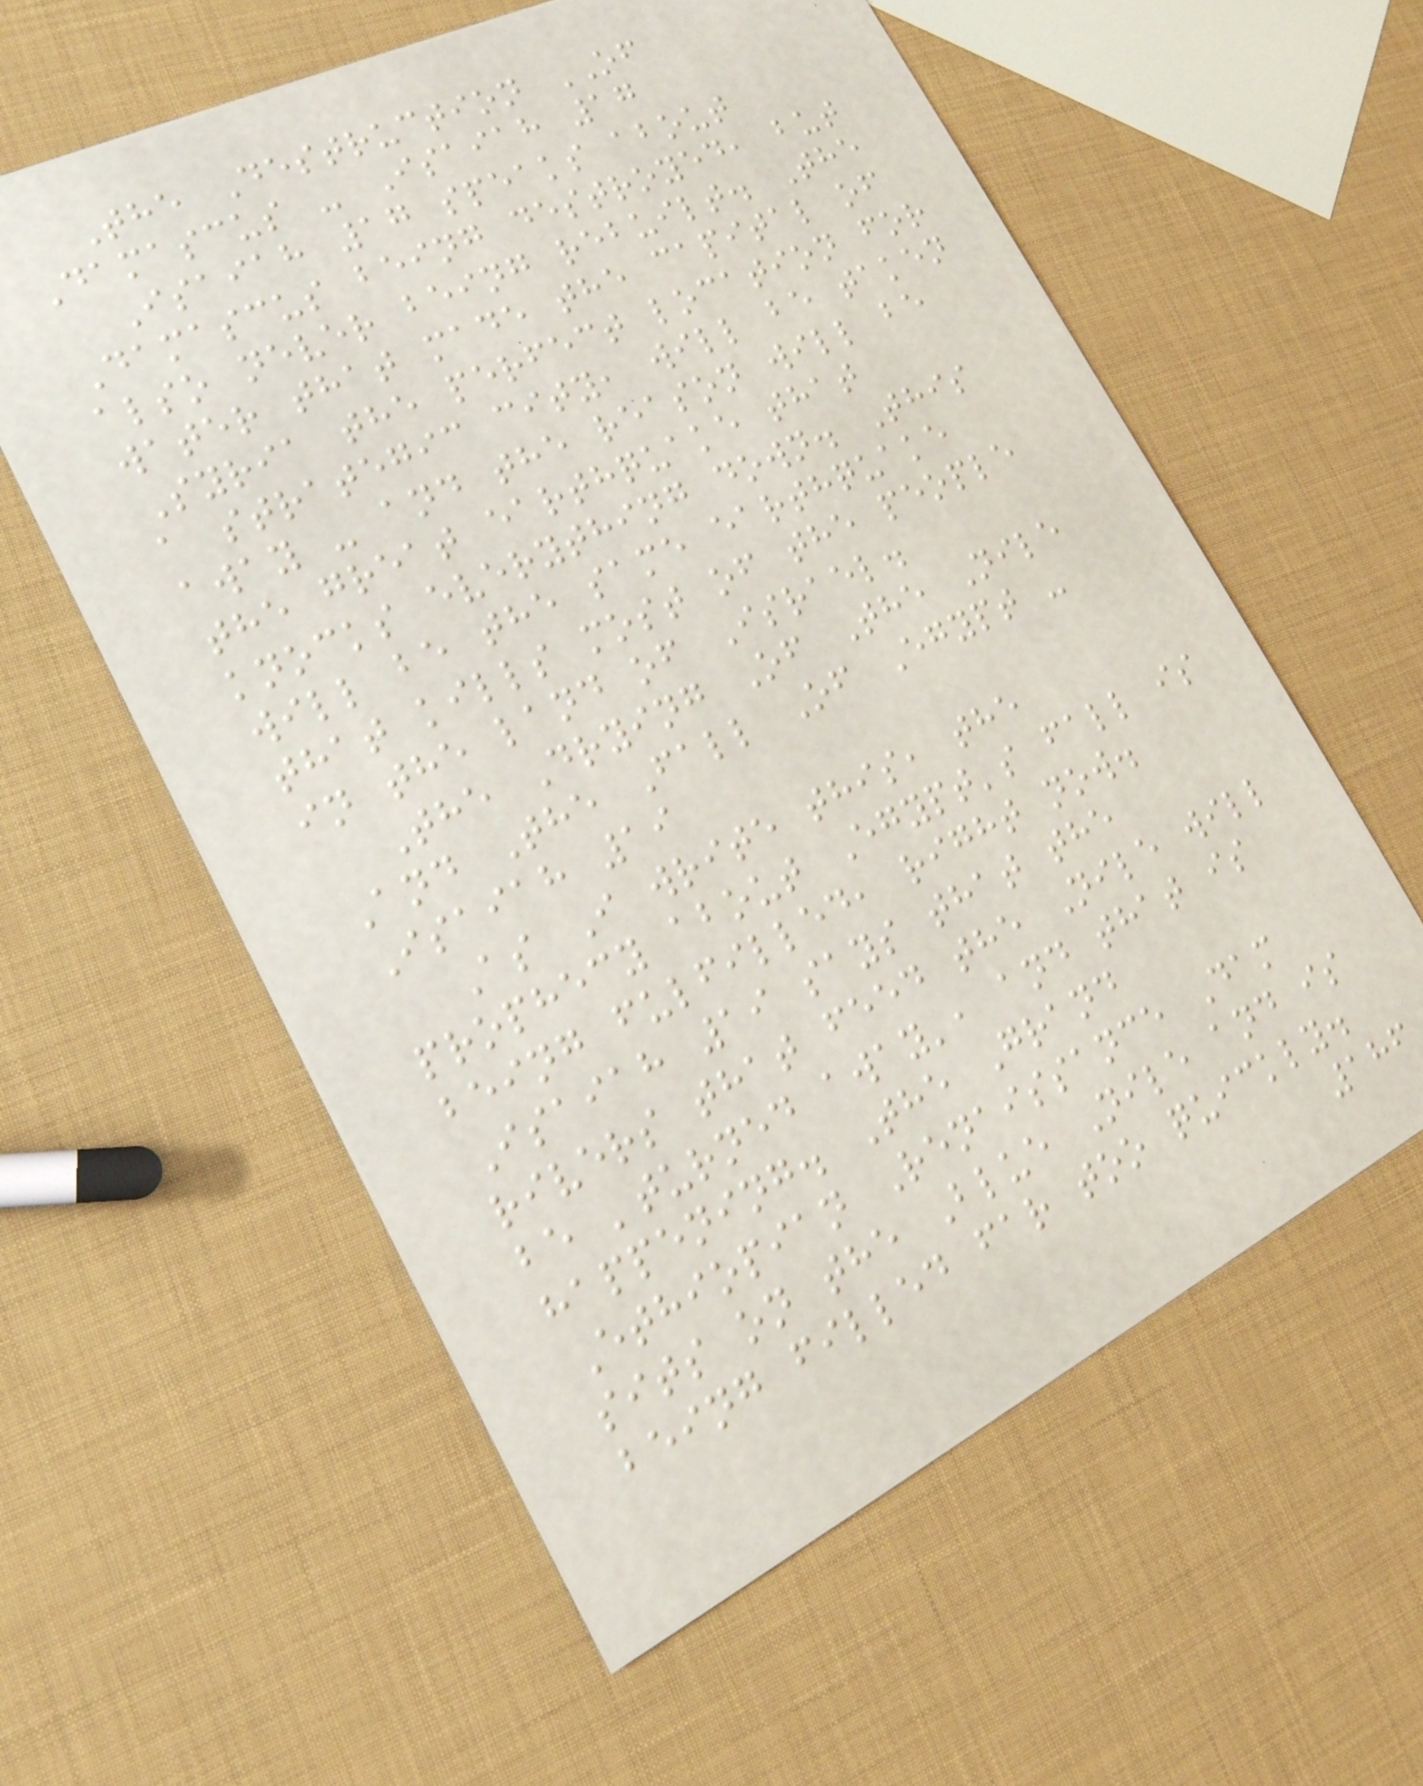The Destruction OF
Damascus - Isaiah 17
Isaiah 17 speaks about
Damascus being destroyed, but
also never being rebuilt. The
water that made the capital of
Syria the perfect location for
a strategic city, will be taken
away - and the reason will be
the great earthquake that
knocks everything down. This
will be the same earthquake
that kills most of the people
in the land of Israel.
The Drying Of The Nile
And The Fall Of Egypt -
Isaiah 19
As I write this, the
prophecy about Egypt's fall is
being fulfilled, right now.
Isaiah 19 says that the
rivers that feed the Nile will
be 'turned away', and that is
happening. The Grand
Ethiopian Renaissance Dam
sits on the Blue Nile and is
being filled far too quickly.
186
